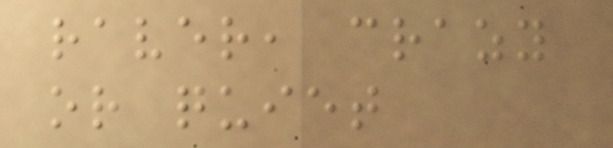raver, crazy
or quiet
